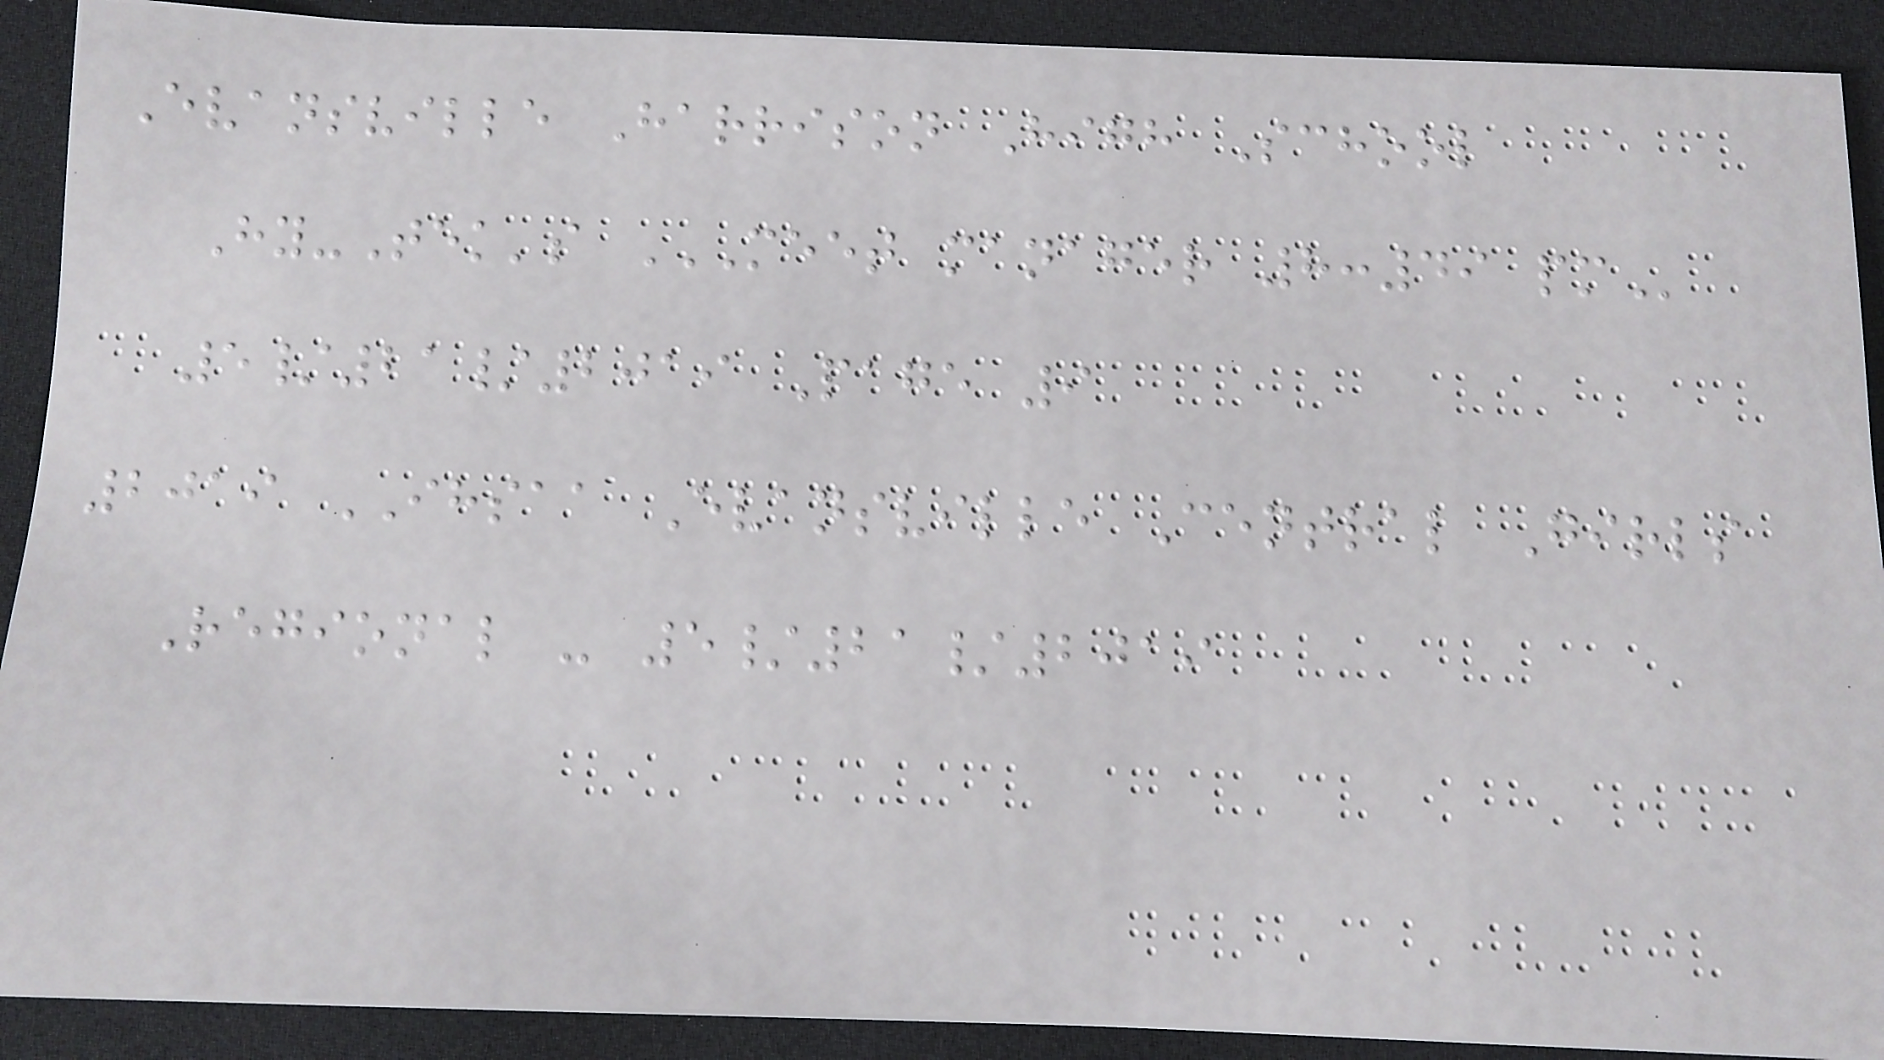Evansville Harrison High School
Hy-Tek's MEET MANAGER 8:49 PM
5/21/2019 Page 9
2019 IHSAA Evansville Central Girls
Regional - 5/21/2019
